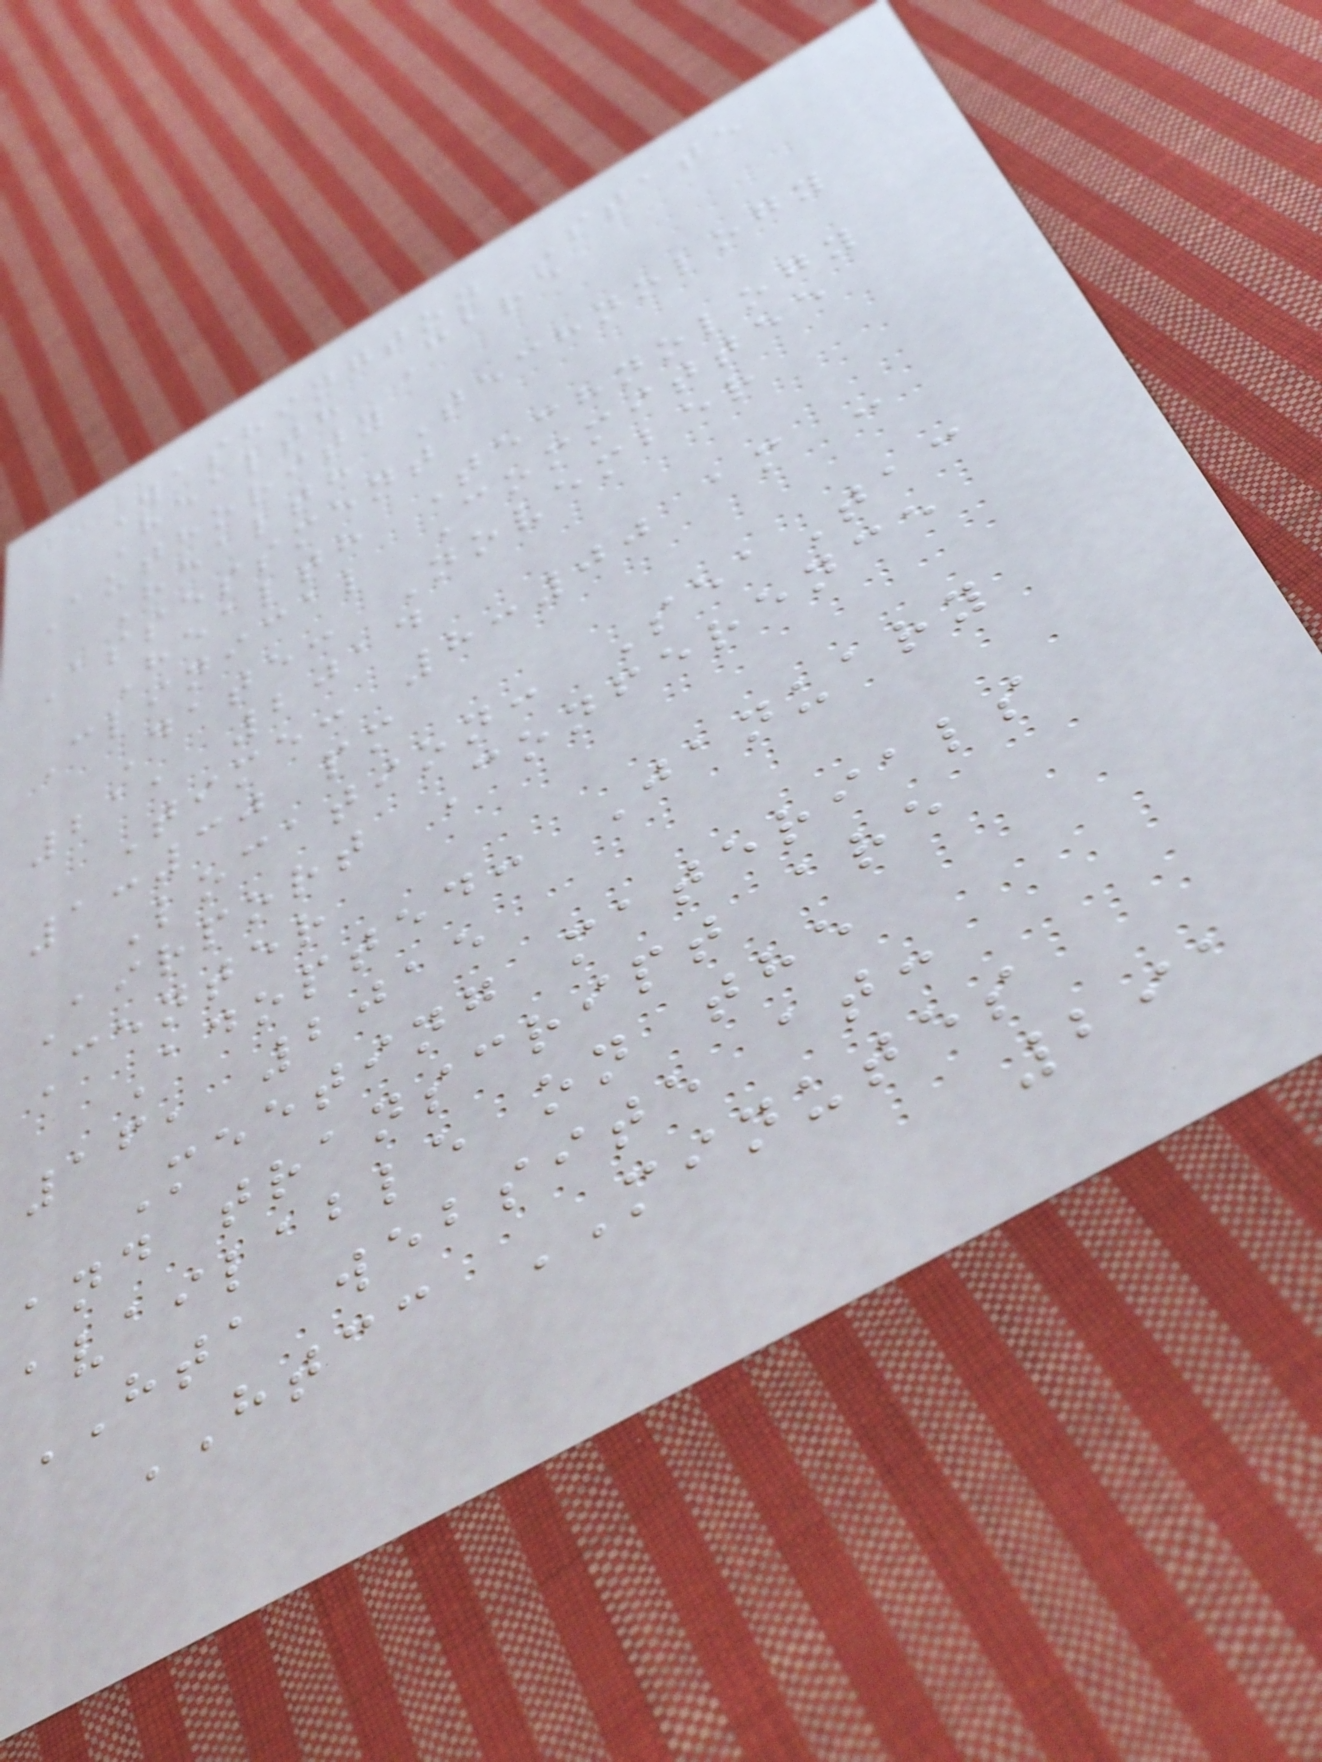Washington State
Health Care
Authority
Health Technology
Assessment
Health Technology
Clinical Committee
Date: November
21, 2014
Time: 8:00 am -
1:30 pm
Location: SeaTac
Airport Conference
Center
Adopted: January
16, 2015
Meeting materials
and transcript are
available on the
HTA website at:
HTCC MINUTES
291
